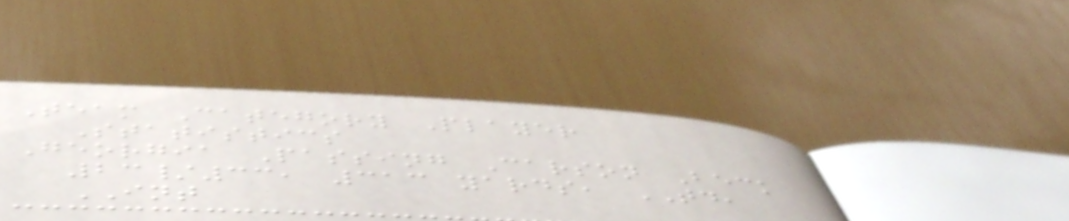Team Category Player
Statistics
Georgia Passing Carson Beck
23/33, 313 yards, TD,
INT
